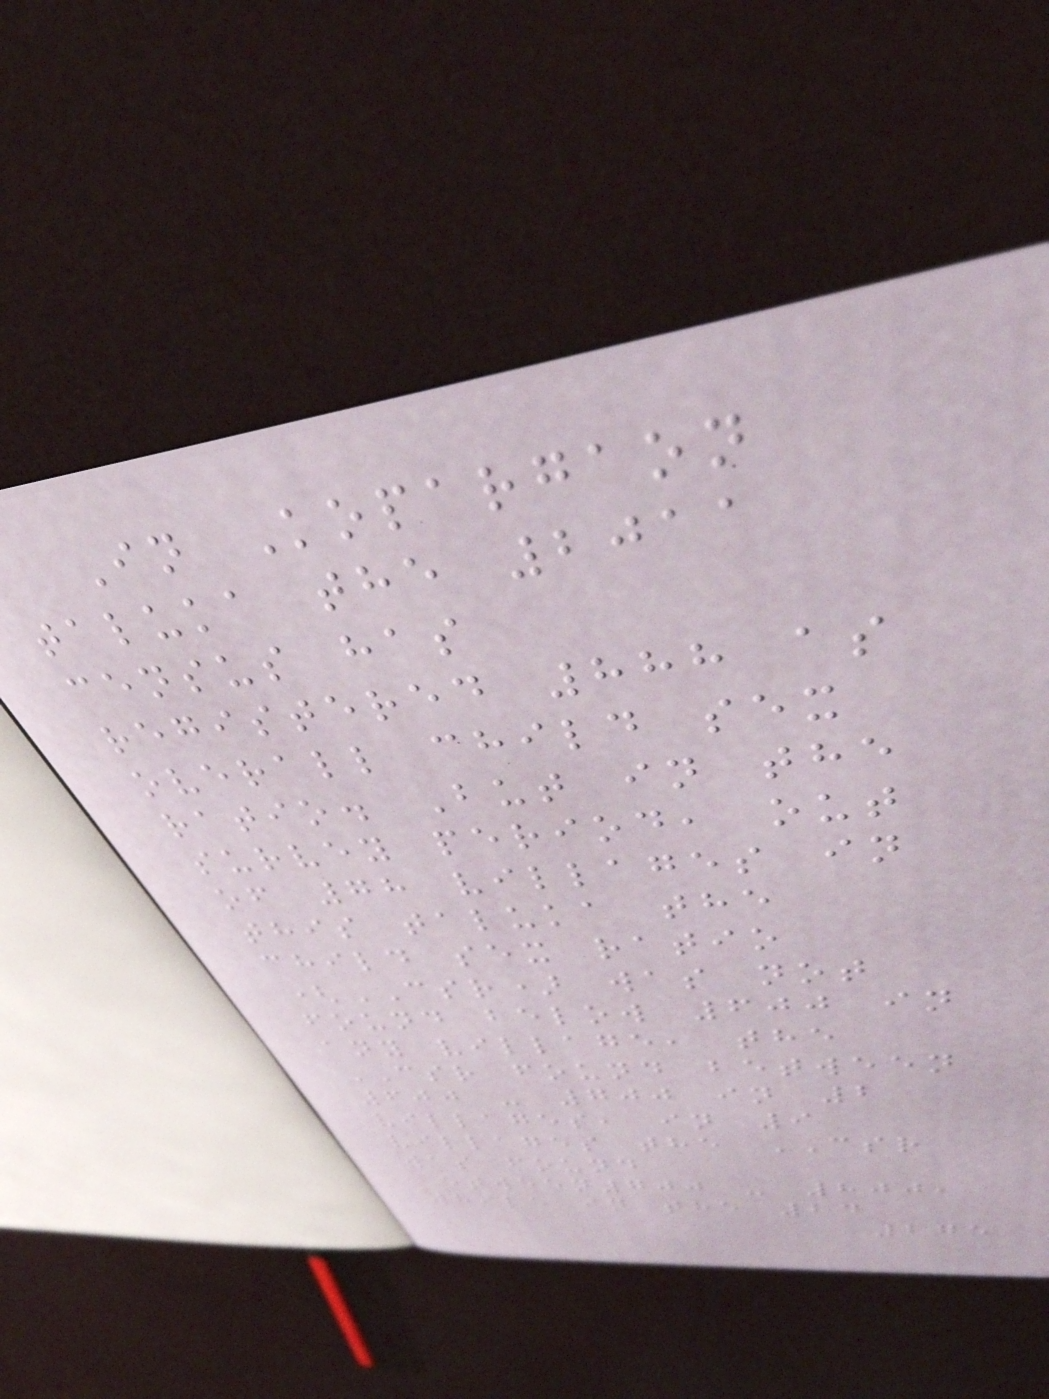In Kopargaon
taluka the 2011
census has
registered 888 as
overall child sex
ratio. But in the
survey period, out
of 78 villages in
this taluka the
child sex ratio
(CSR) was not
found below 600 in
any village, the
CSR found between
600 - 700 in 2
villages, in 9
villages the CSR
was found
between700 - 800,
while in the 24
275
